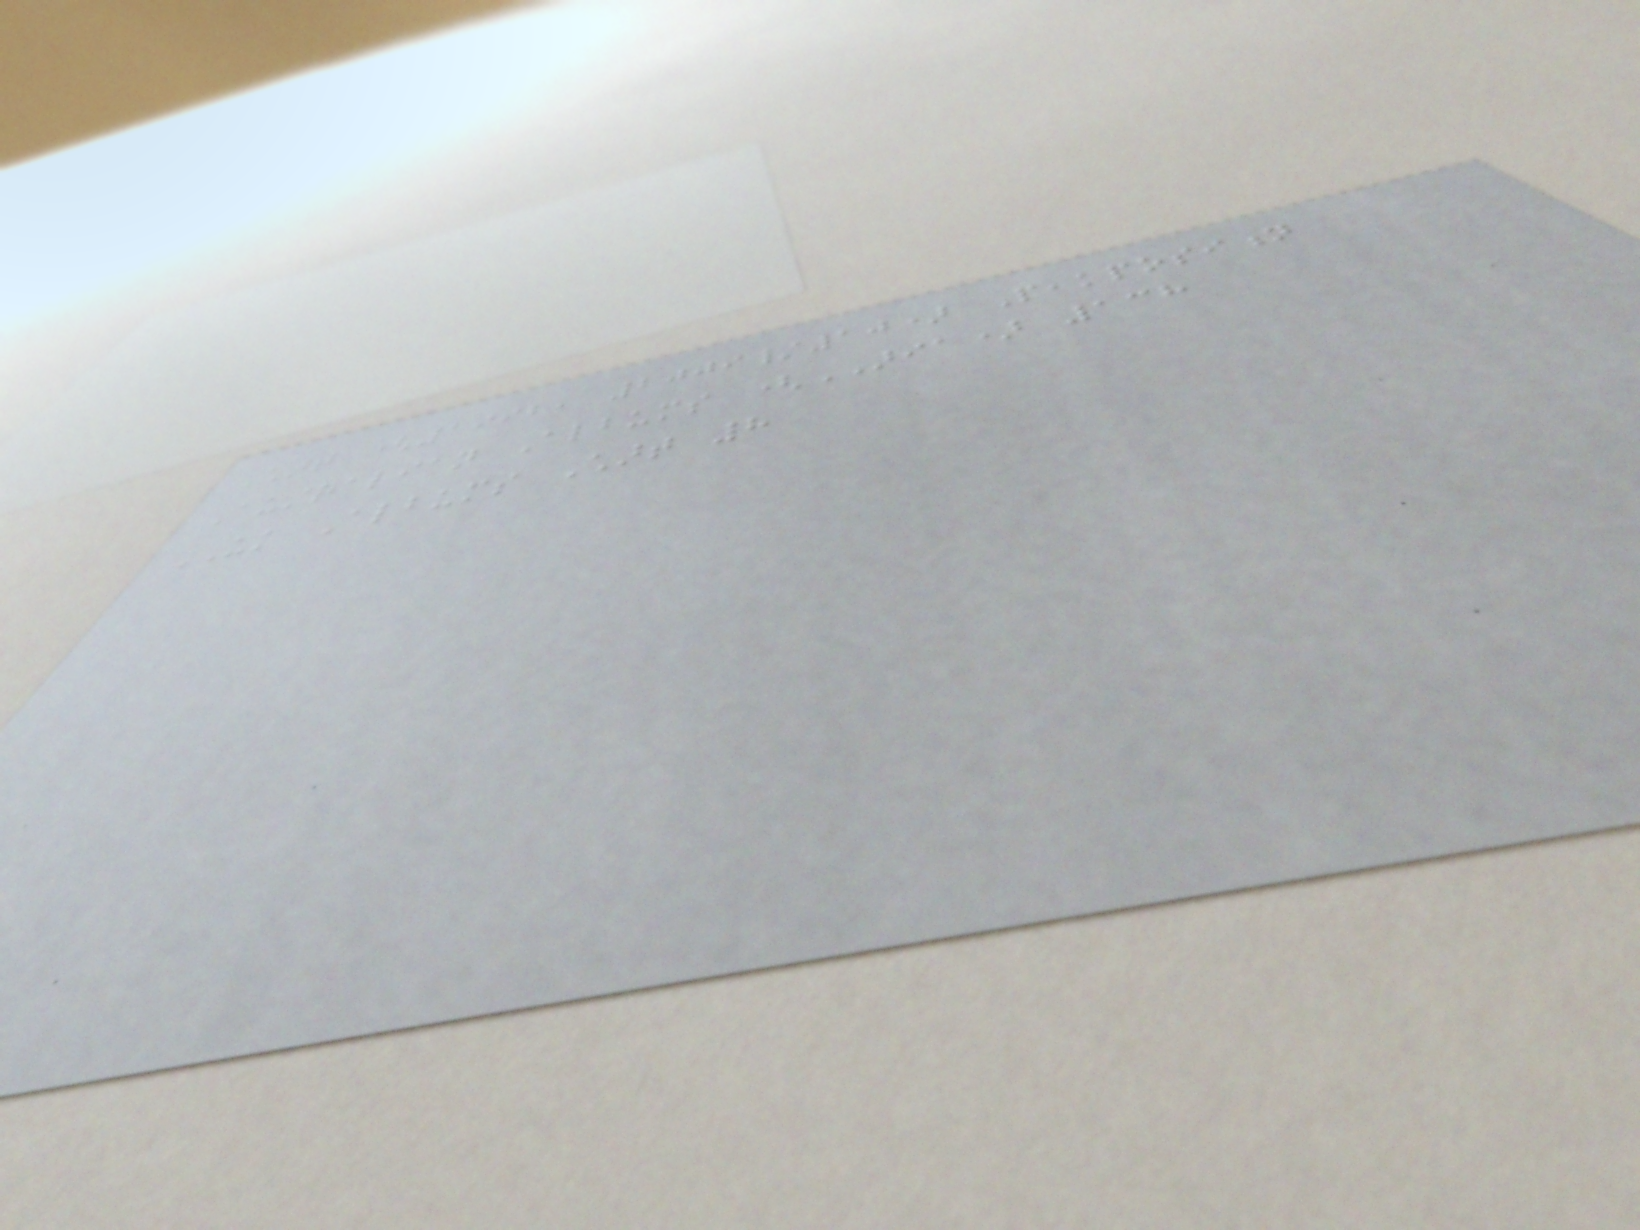Chart (1992, 2009/10) Peakposition
Australian Albums (ARIA) 138
UK Albums Chart 8
